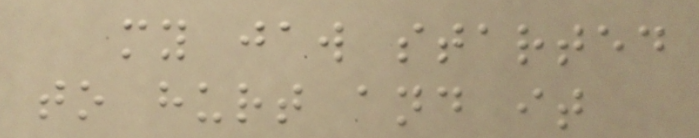my jaw started
to hurt and it
